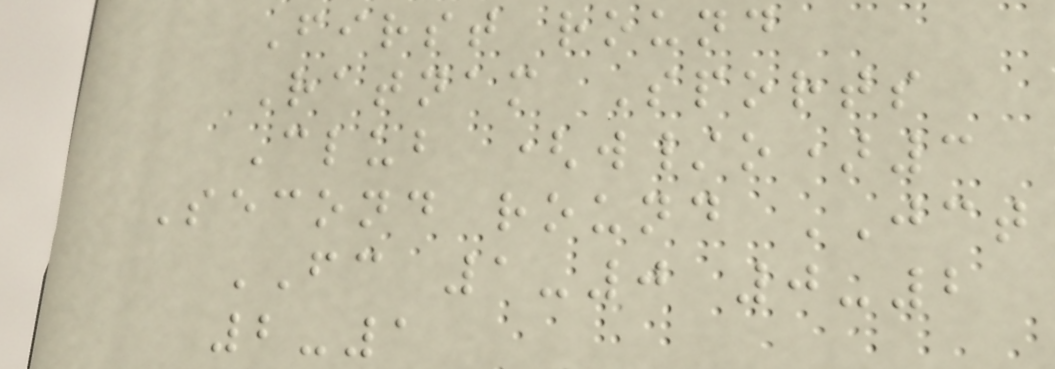First round
Ratnam Sports
Club (w/o)3
Second round JCT
FC 1-0 0-2
2-1
